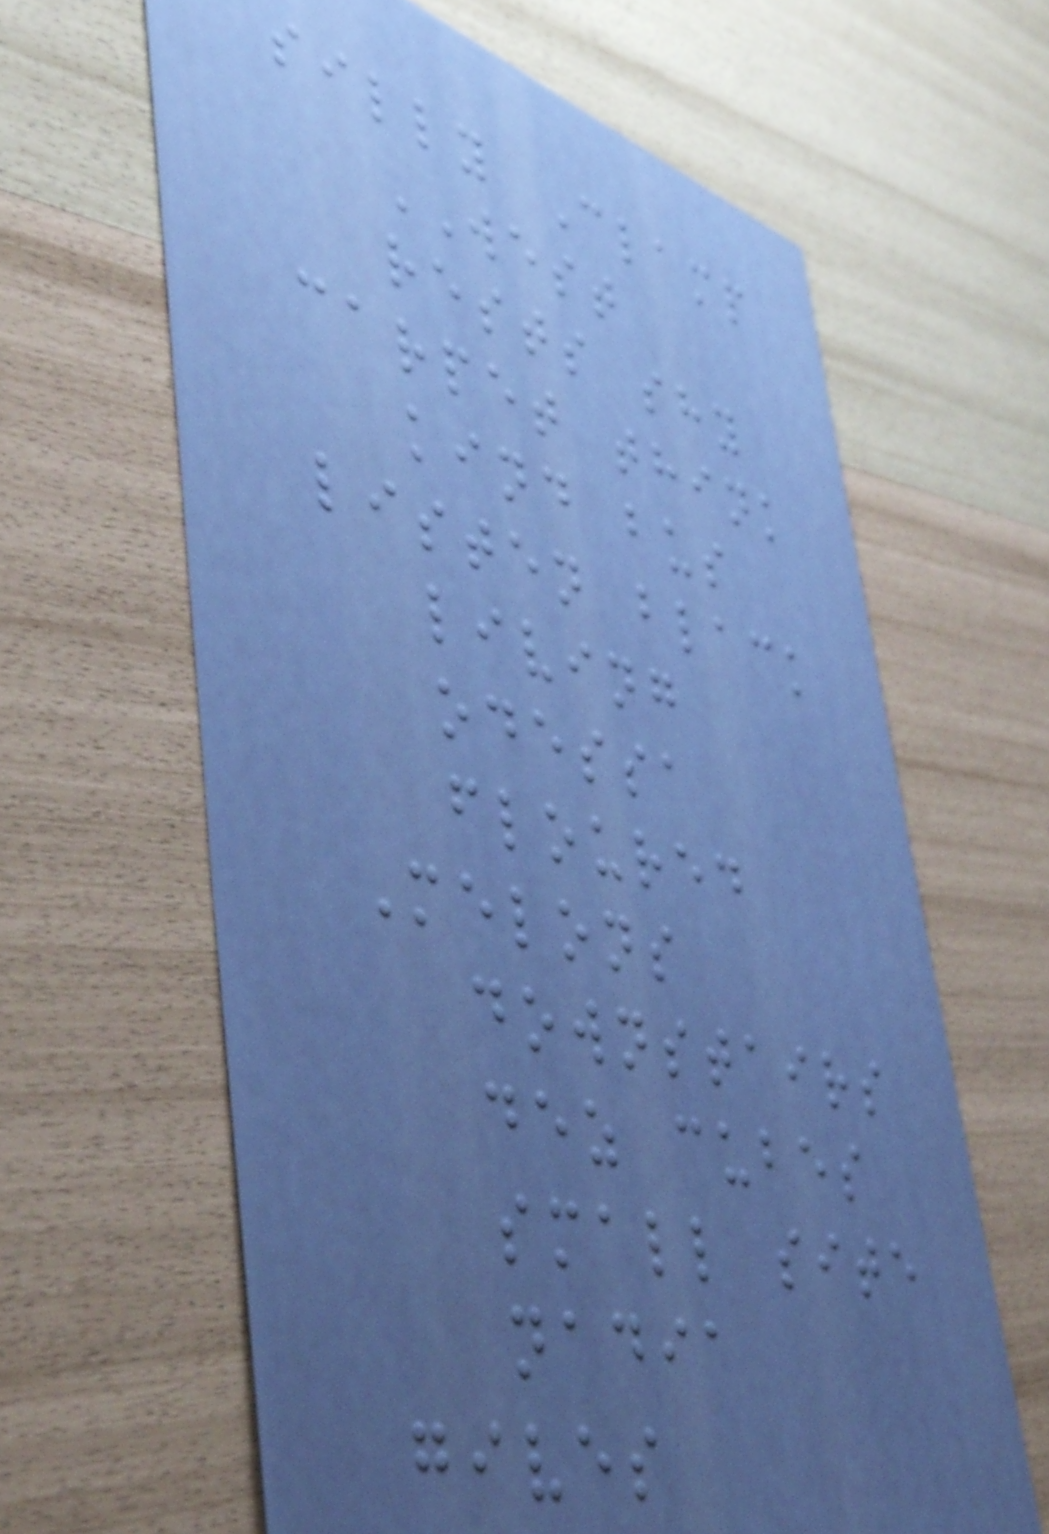silly Clamp
WEST
rests shy
carpet think
kind bus
listen black
living
odessa
floured
Melons
downstairs
dez cubes
small site
nadia
gives
